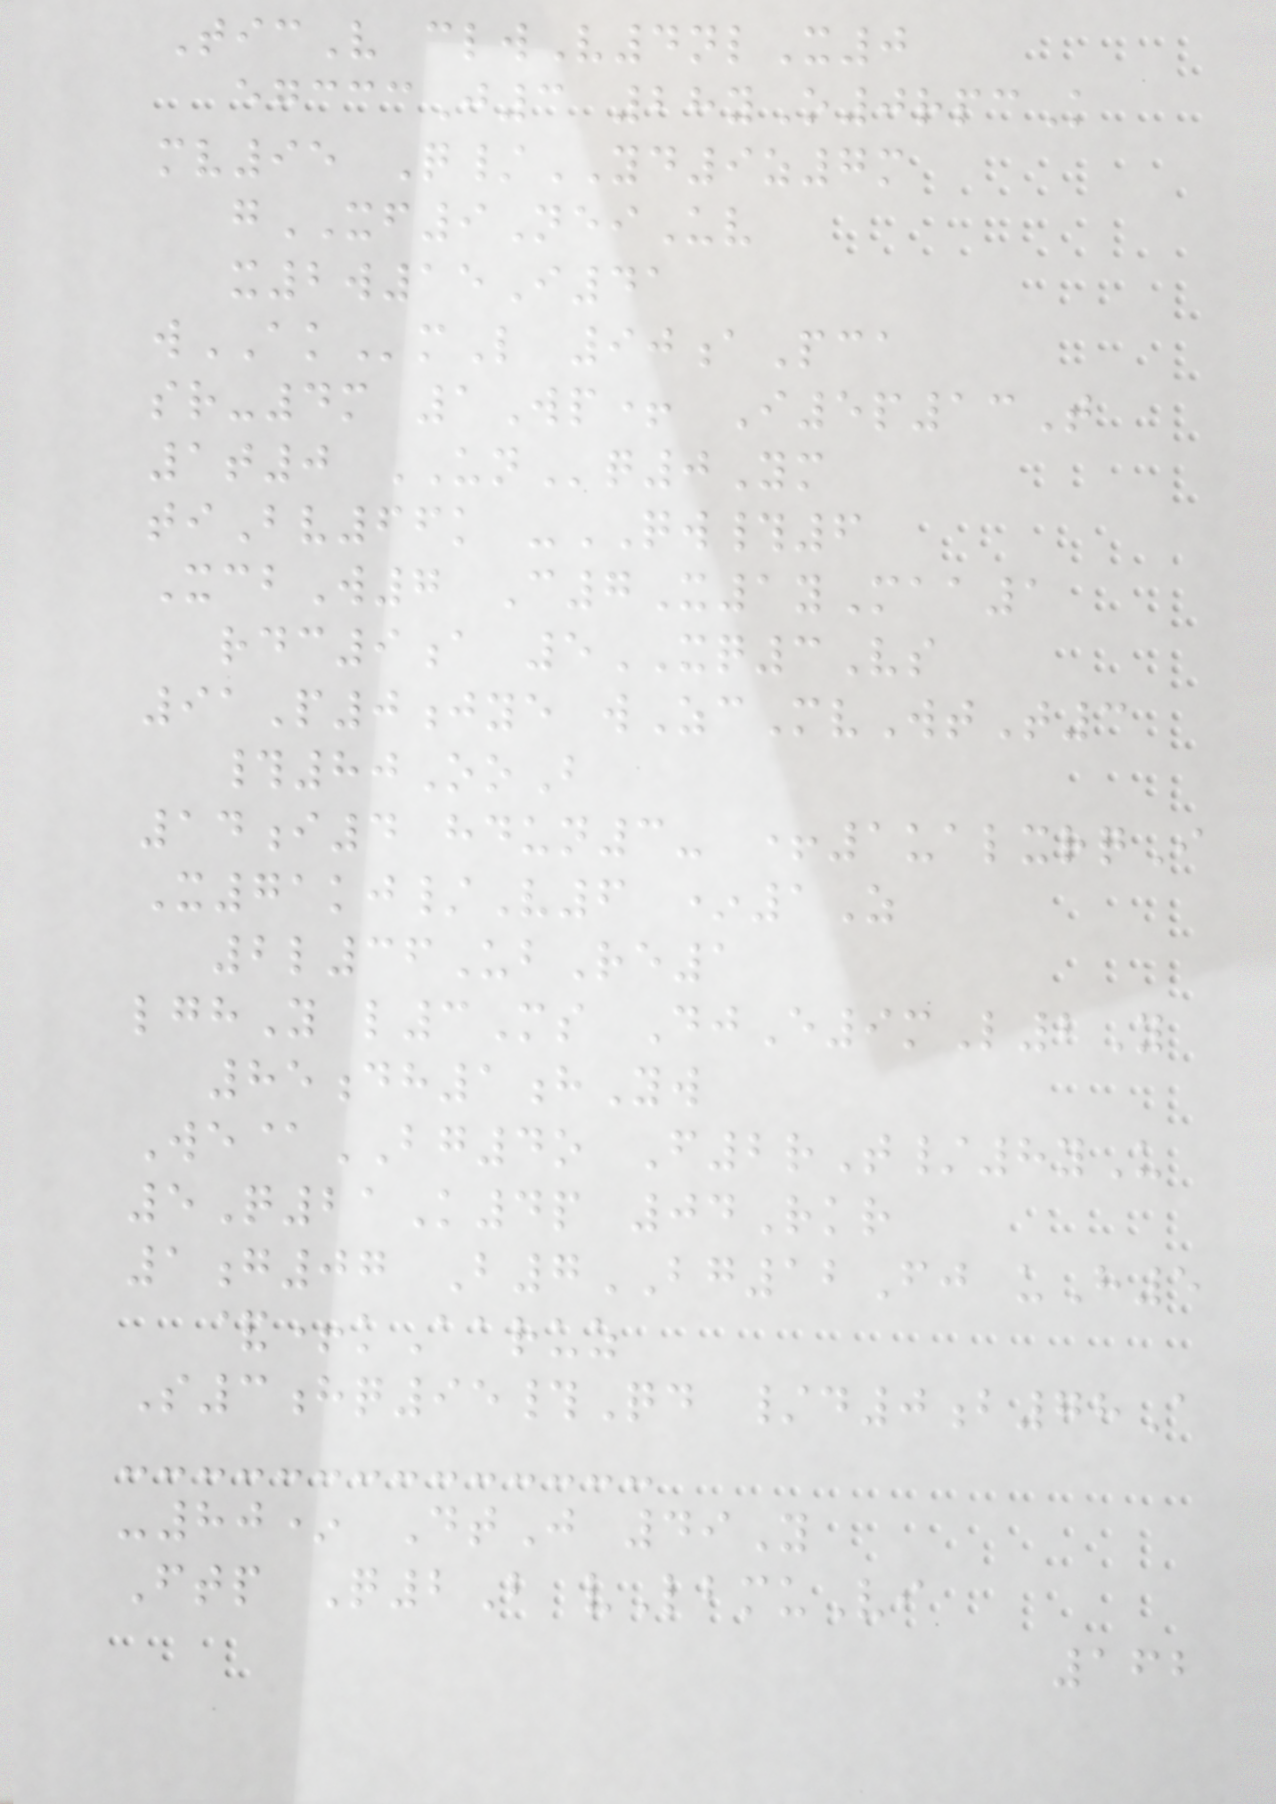TicV clwV4nlX0
egcccJ3 28yO0rpcK
mv95 Q/YD9z7m
gXF9NeiUv
x2w15I41
wAKmL 90aPca
sr-4m 1Wp+ I5p13T
1t0 UNq0Ym
tiBv66k -QW#6
XcbW7 C7X1yMaa1
rdc9a 5XQ3Vs
91P0jye wZcMvWtT3
#80OoB
14i4 hdun3- +1ualxrqI
X71kj/V6 *1Z
2l36UbRe1
lghY l3Ms DjE9mL2Y
85dh1hYw
We@BG4o F2rT/8yU
5Q21K4p 04Rkr
1g07 B7BG12Fj uH5
&+kAaruz
S3hq95#Qd /d0b78A
-80* DtJ 49Y
Ftp Q2B vLbmuVi
162
